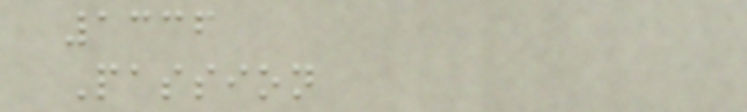1336
Passion
